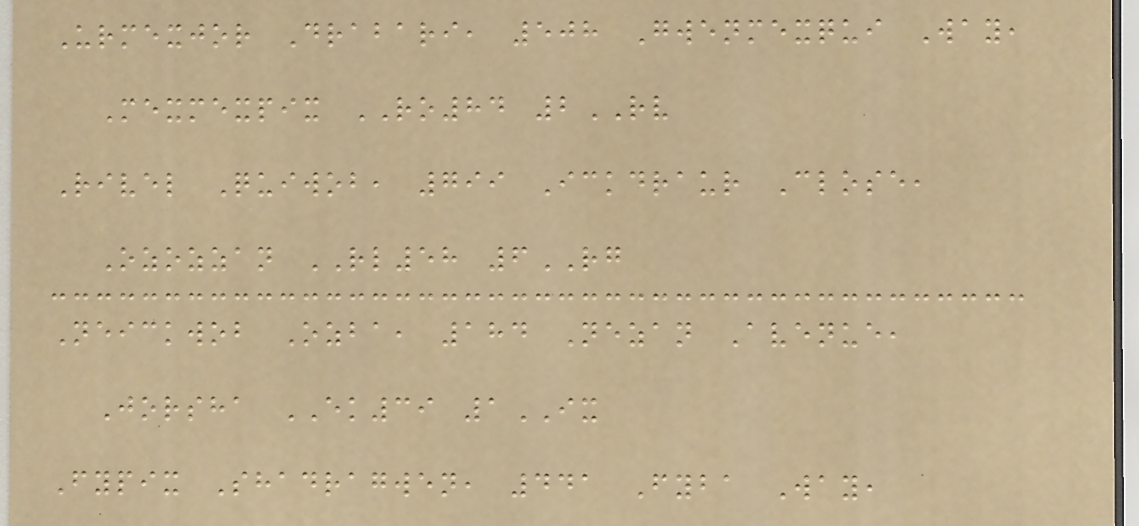Urmexjor Drabari, 508 Gwenmexqui Way,
Mexmexpix RO84 2RV
Rivel Quiwob, 799 Ickdraur Close,
Ozozzan RL58 6RG
Neickwob Ozba, 184 Nezan Avenue,
Jorsha EK39 1IX
Fypix Shadragwen, 441 Fyba Way,
